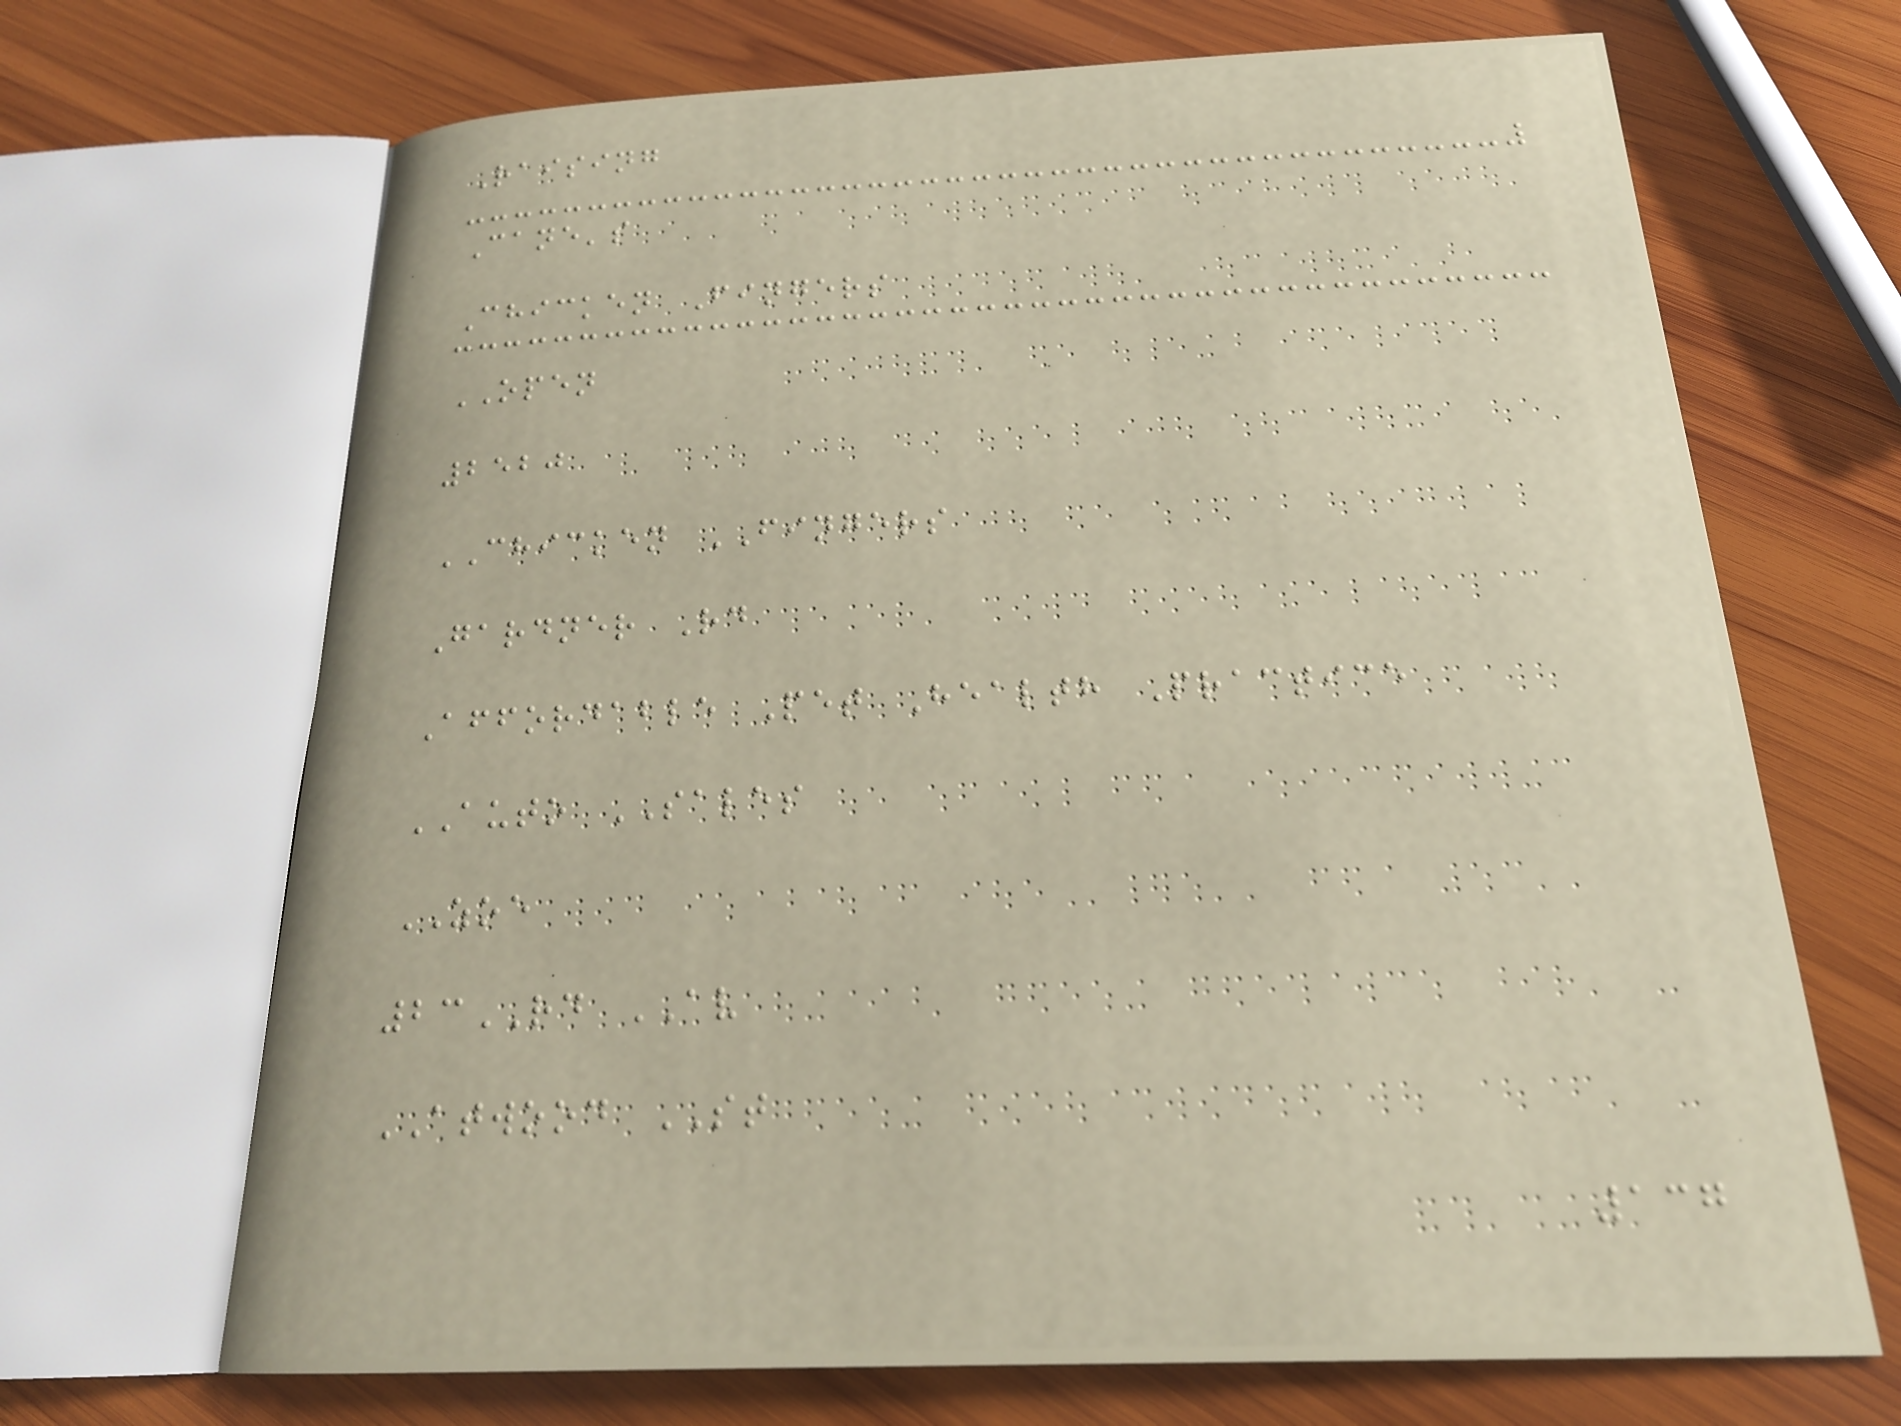Raising
Cane's
Chicken Fingers
OPEN
2520
CHICKEN FINGERS
Gardner Rd
Affordable Pet Health Practice
AUTO SALES
ZOE
23RD AV
ATWOOD ST
137
